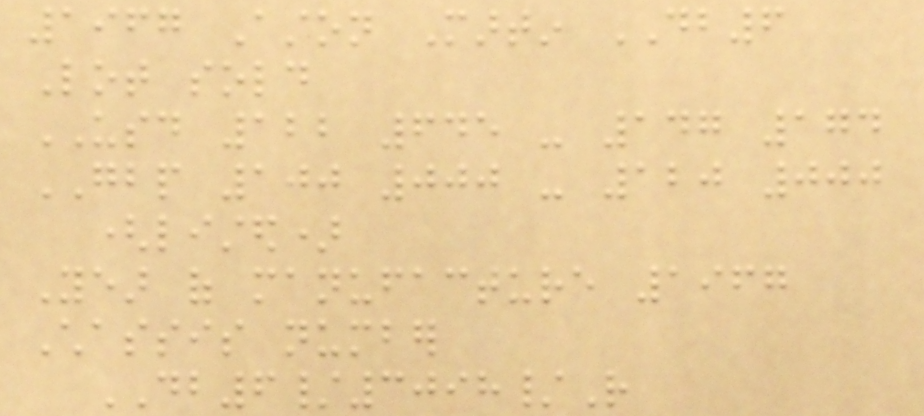1967 Aston Martin DB6
Lot sold
USD 122 645 - 147 174
GBP 100 000 - 120 000
(listed)
Year of manufacture 1967
Chassis number
DB6/3098/R
